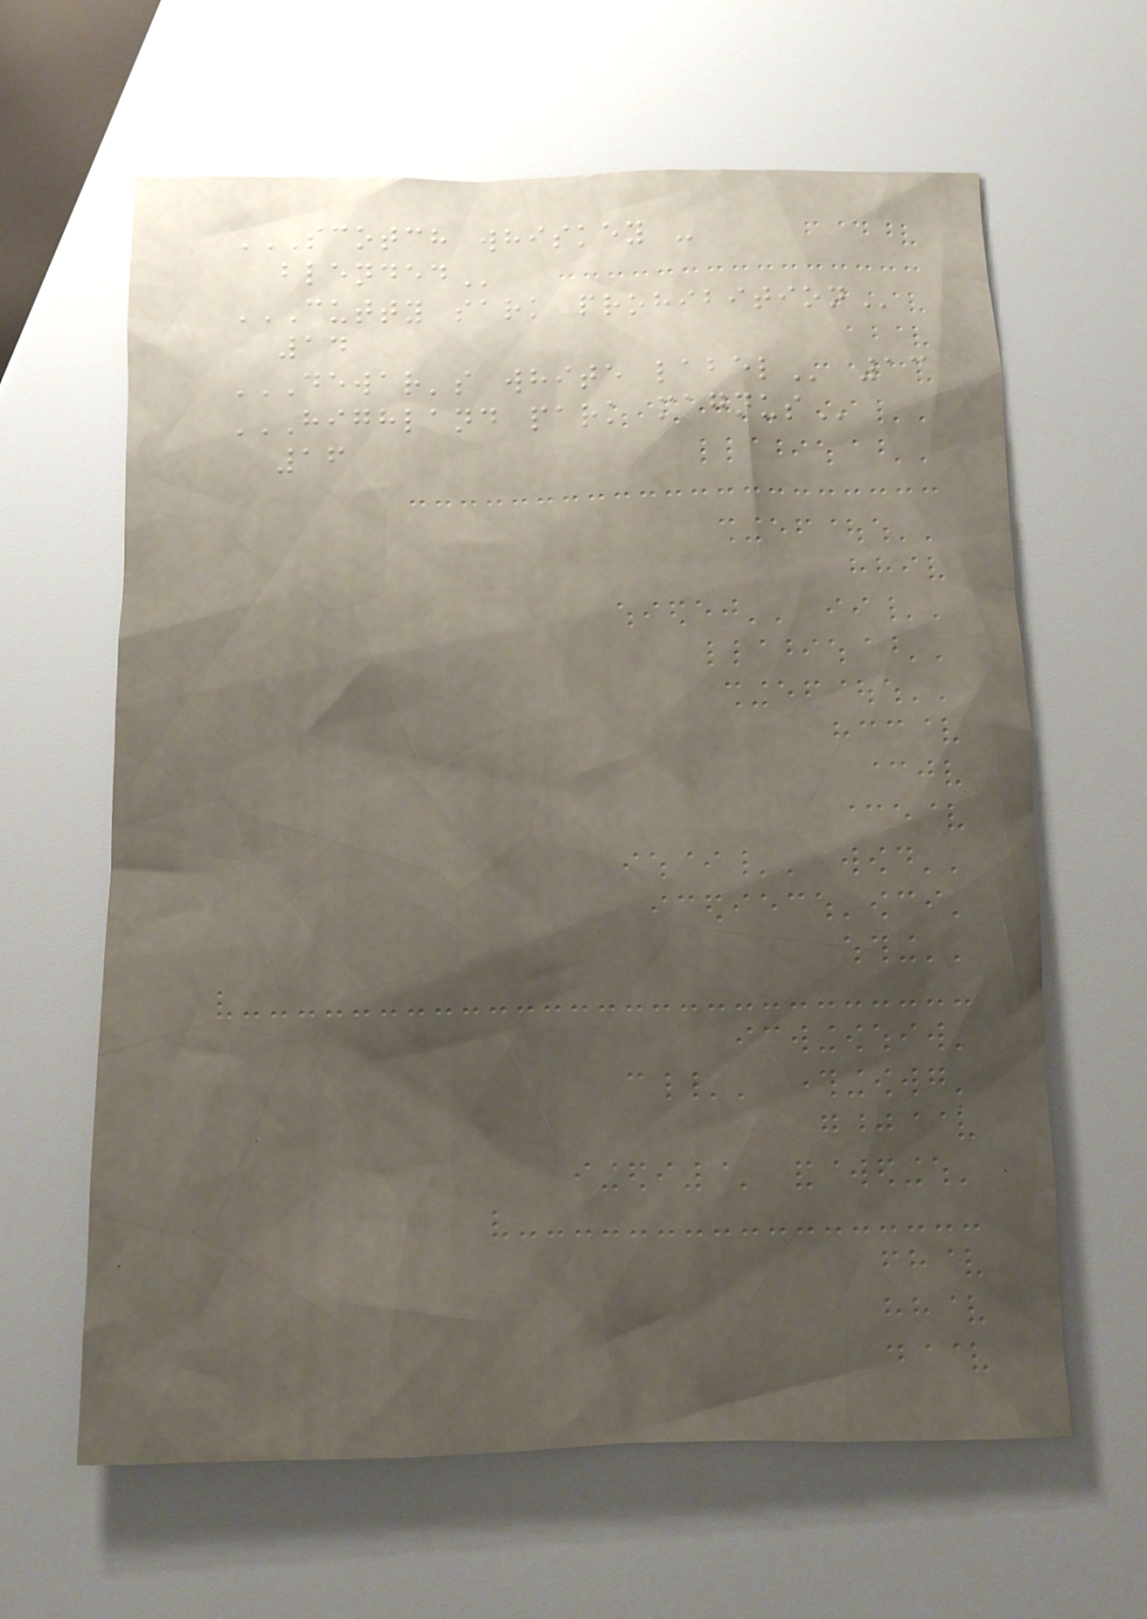SCOTCH WHISKEY -
BLENDED
CUTTY SARK PROHIBITION
14
DEWAR'S WHITE LABEL 13
HIGHLAND PARK MAGNUS
16
